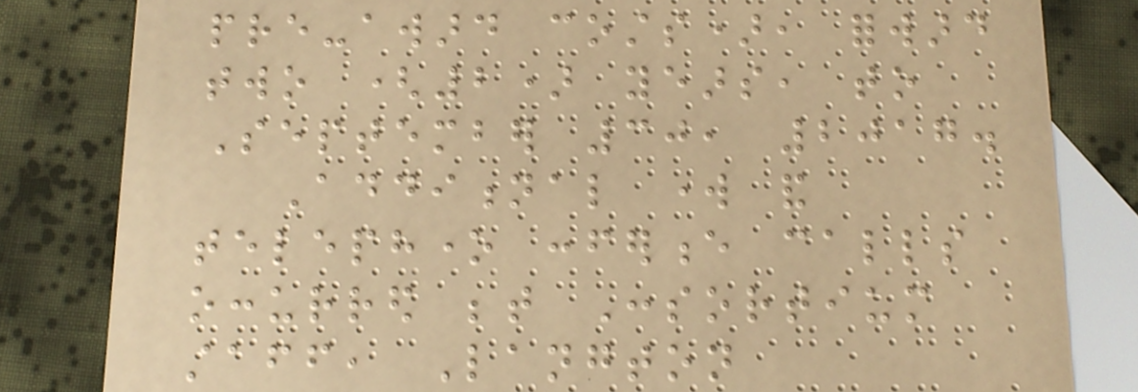pre-award costs), forward
two (2) years, to
September 30, 2017.
Additional work and
telephone conference calls
occurred between Consortium
staff, Langton
